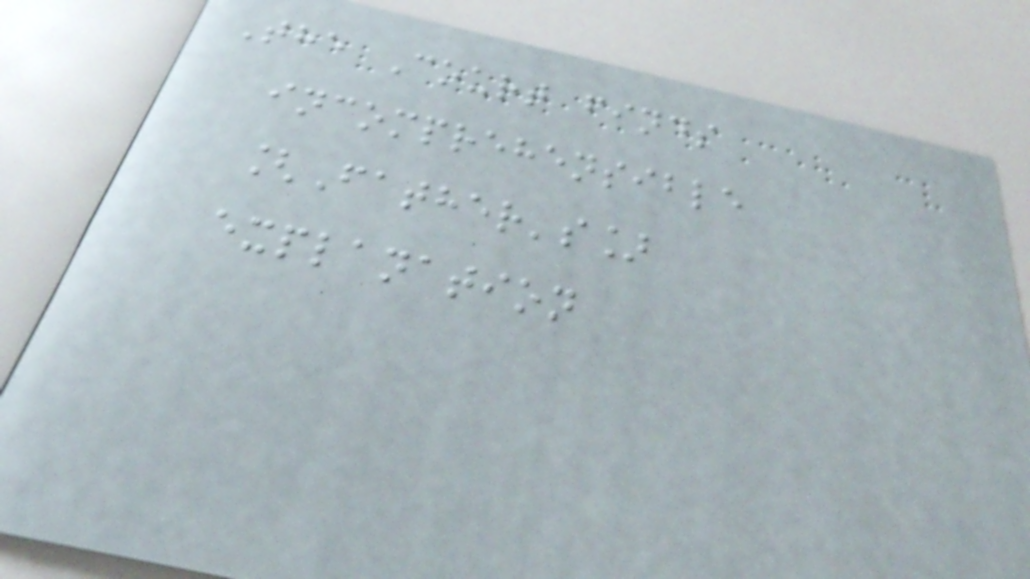The Court finds
incomprehensible
[Father's]
explanation
